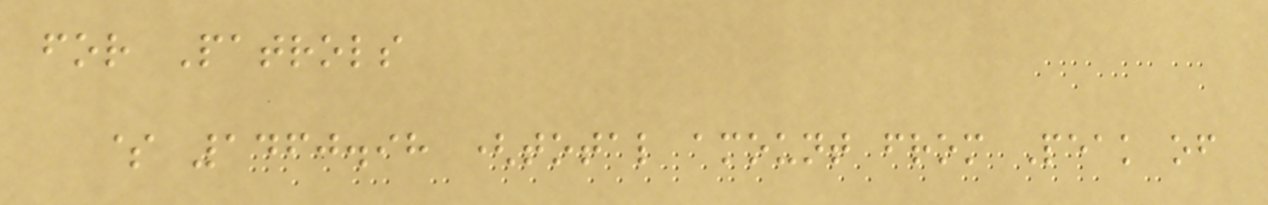for Patrols
$ 1460.98 (total amount from Peak of
